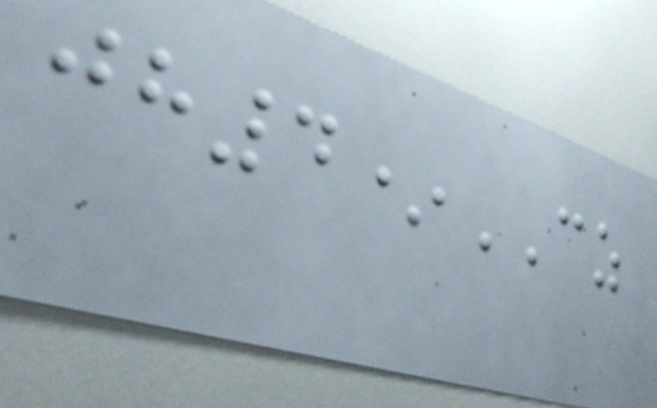jh4*CZ
